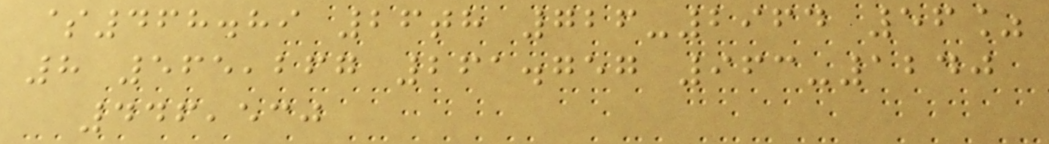$468.89 26th 726-2964 56%
8 565,267 261.757 963-1240
446,530
